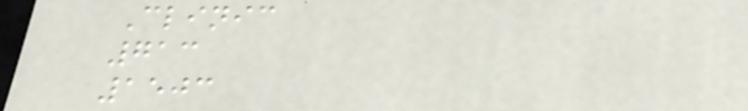Clinic
713
1503
